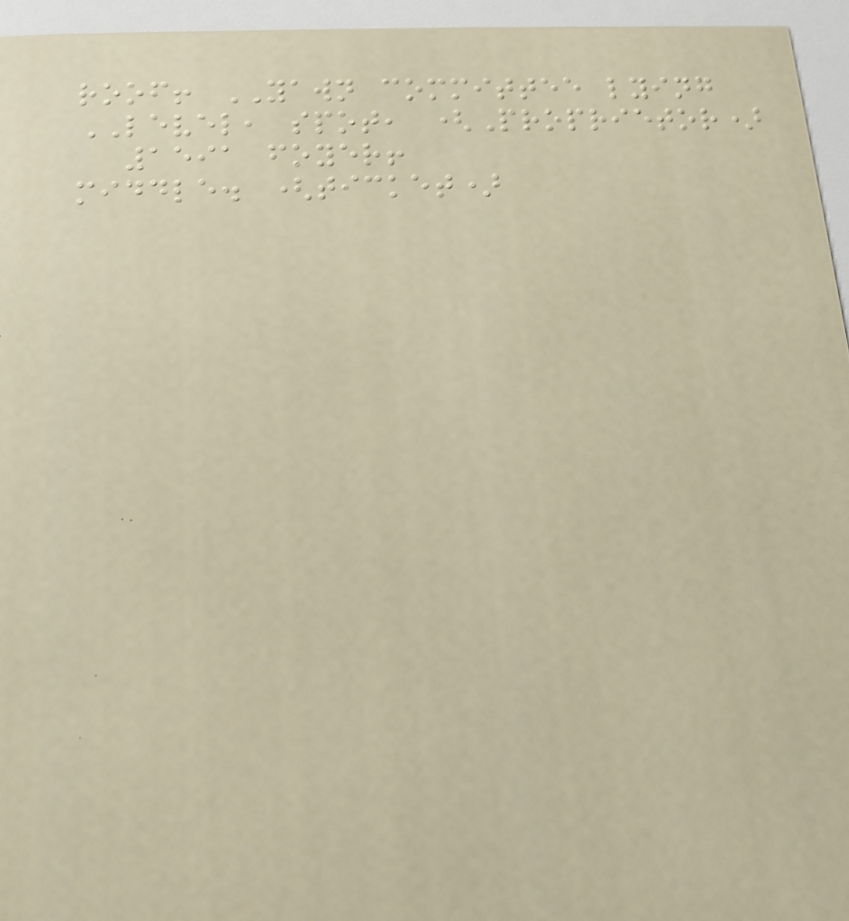roof! YAWN committee lying
LEVEL, spot, (Proprietor)
1591 foyer!
middle. (ticket)
